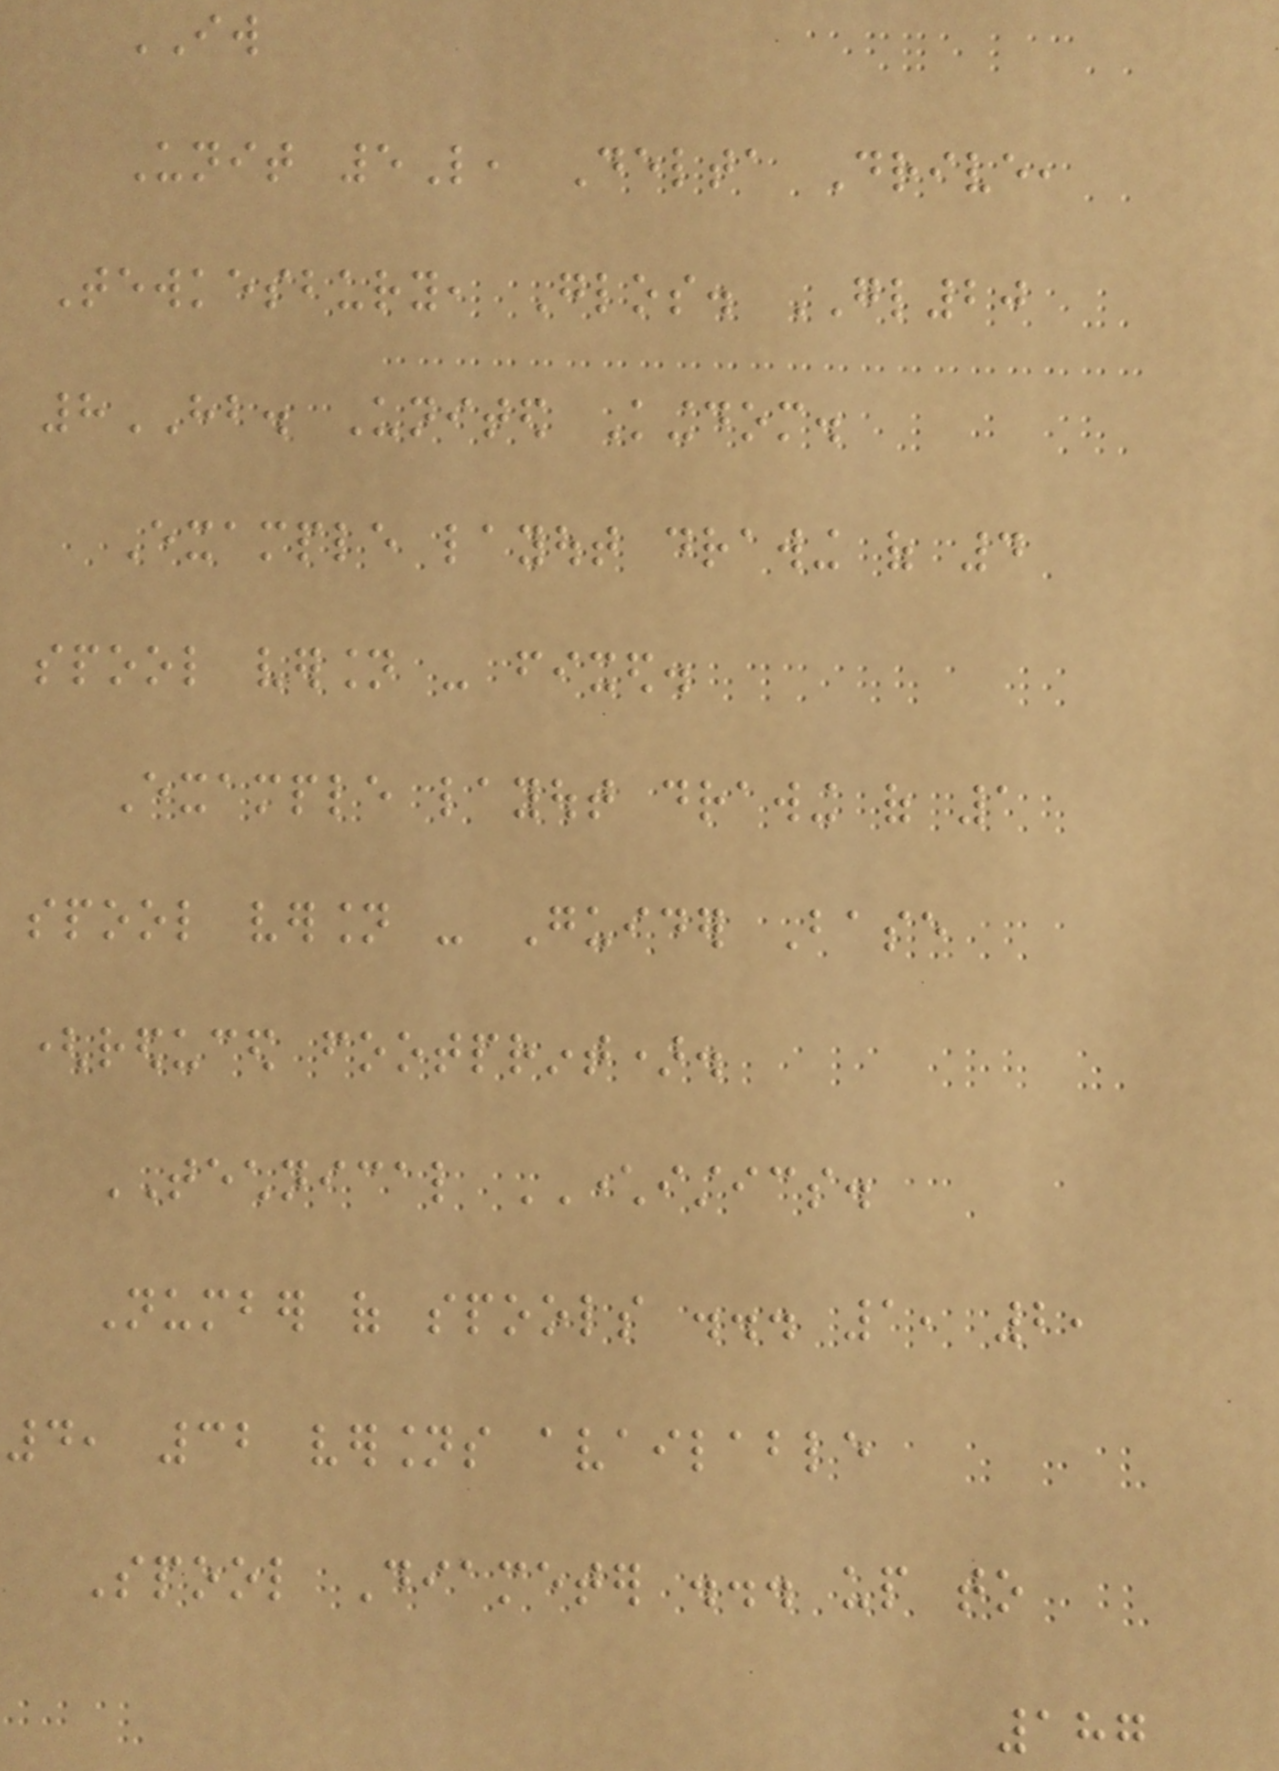IW
Unit 5L, Delta Drive,
Tewkesbury, Glos. GL20
8HB. United Kingdom.
Example layout drawing of 4
spool version - fixed.
Example layout drawing of 1
spool version - Guider Base
(reduced footprint).
TECHNICAL CHARACTERISTICS.
Number of spools ... 1, 2,
4, 32 versions available
Spool Diameter ... up to
187
